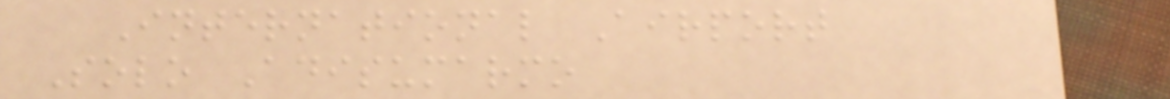International Airport
Solo Adisumarmo
